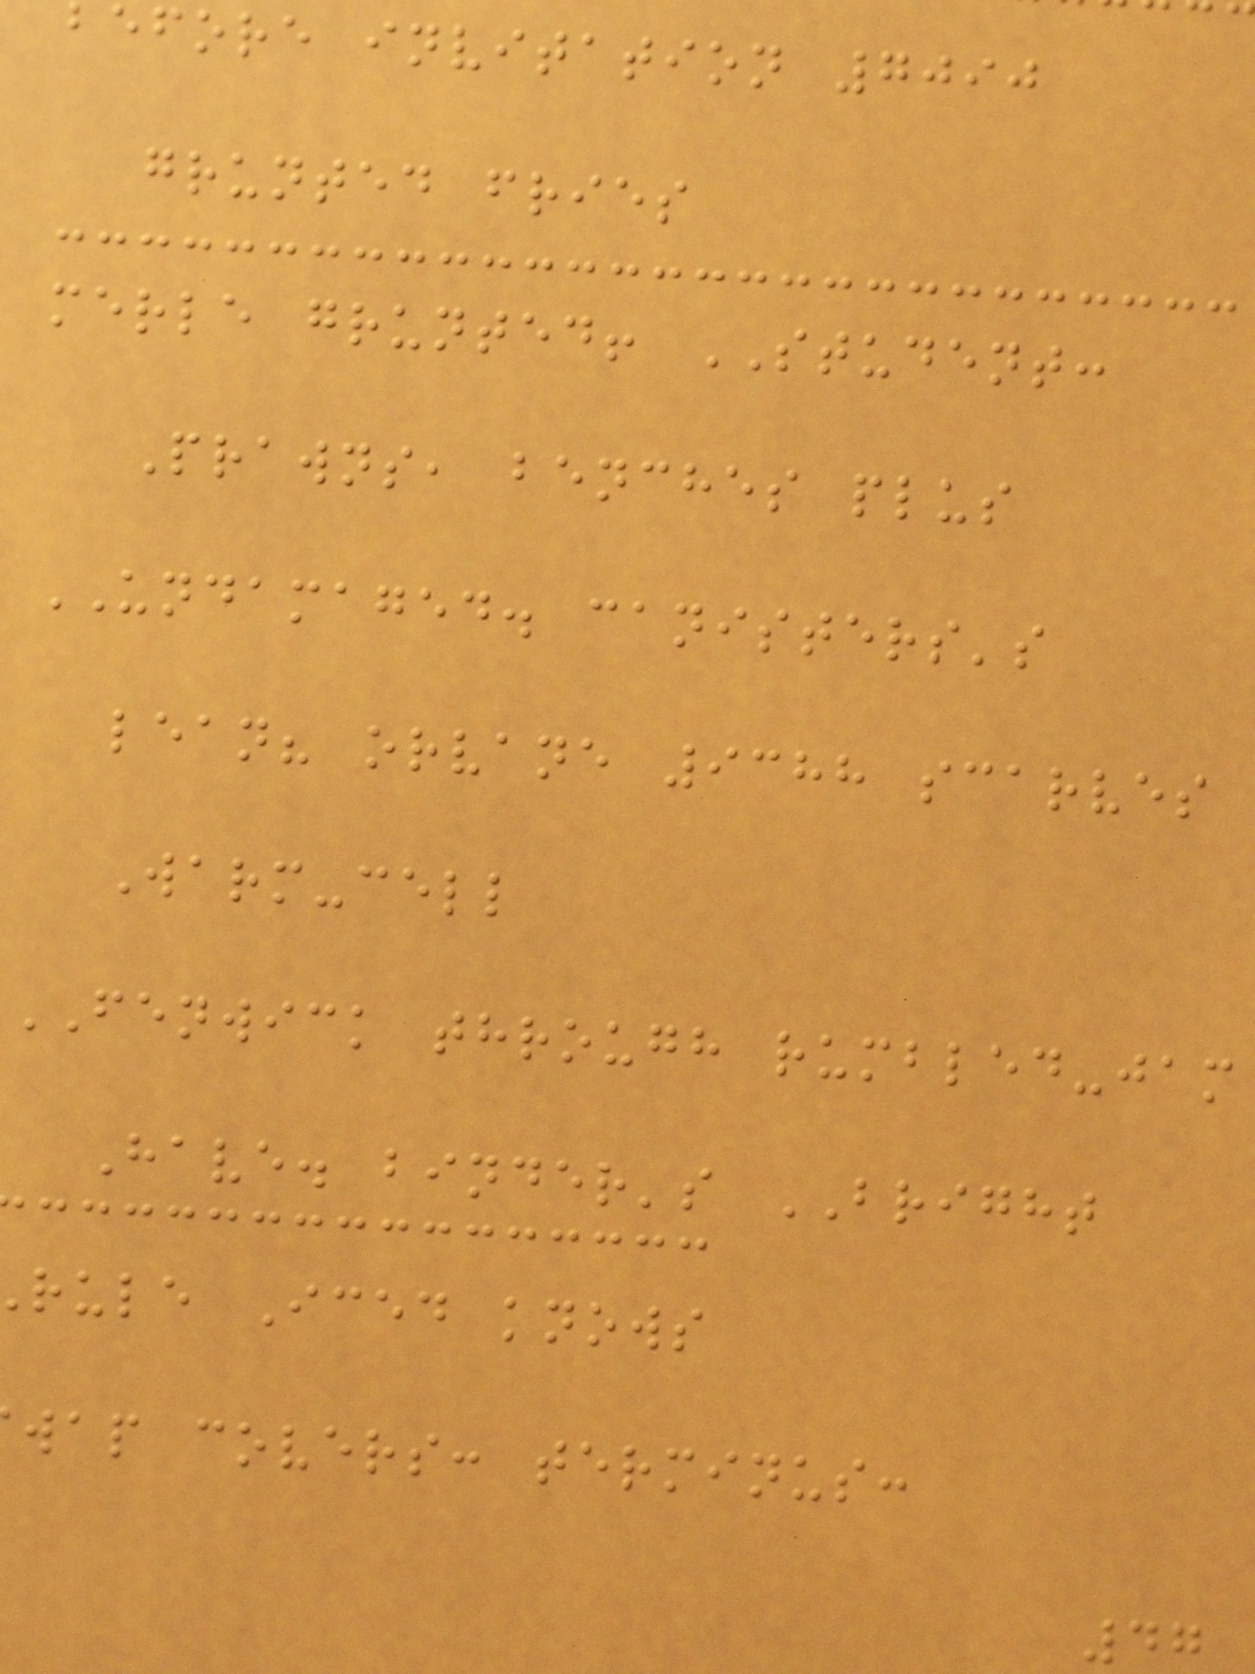before invitation 7090
grunted fries
merle grunted! STUDENT:
Prawns, benches plus
UNDAMAGED. canisters's
lean? orvane 9388 scarves
Warm-cell
FENWICK through rumbled-jam
Have. binder's BRIGHT
rule Iced knows
wap covers: terminus:
47
